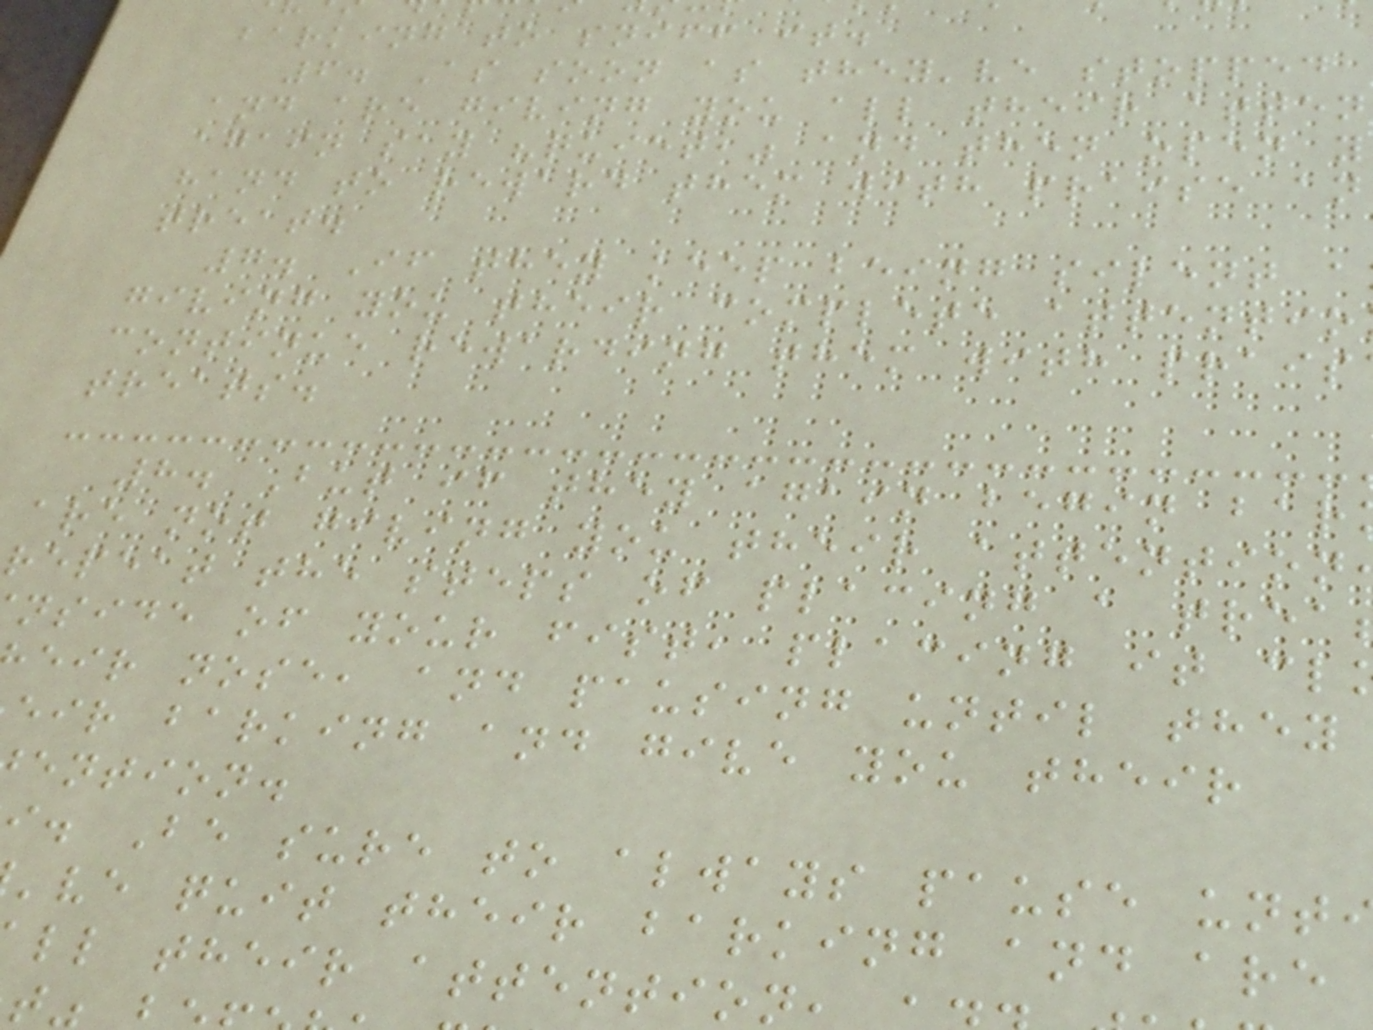barking to sniff it.
6. As soon as they've stopped
and are giving you all their atten
again say "quiet," and then open y
hand to reward them with praise an
treat.
7. If they keep being silent a
giving you their complete attentio
continue rewarding them with prais
treats.
8. But if they again begin bar
are not giving you their attention
repeat the steps of placing a trea
nside of your fist, placing it cl
eir nose, and pausing until they
eir barking and give you their
ention.
i. Be sure to always pause unt
've quit their barking and are
ll their attention
